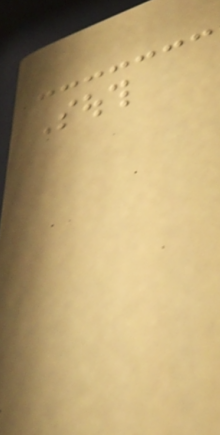South
